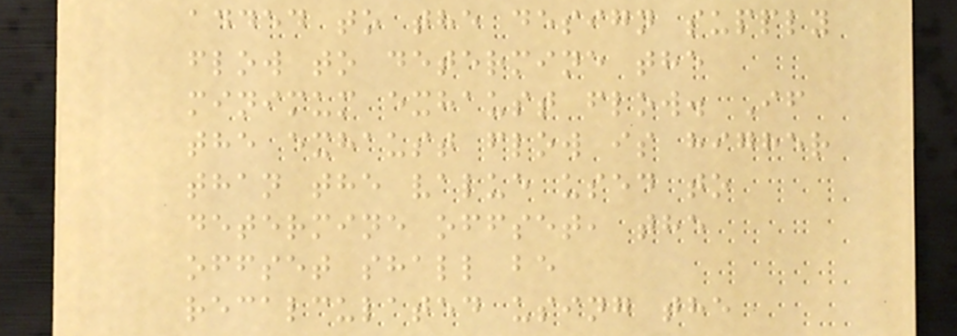added to the design supply
flow to determine the
minimum exhaust flow. If
the exhaust flow is higher
than the value used to
determine offset, the
offset shall be
recalculated using the
